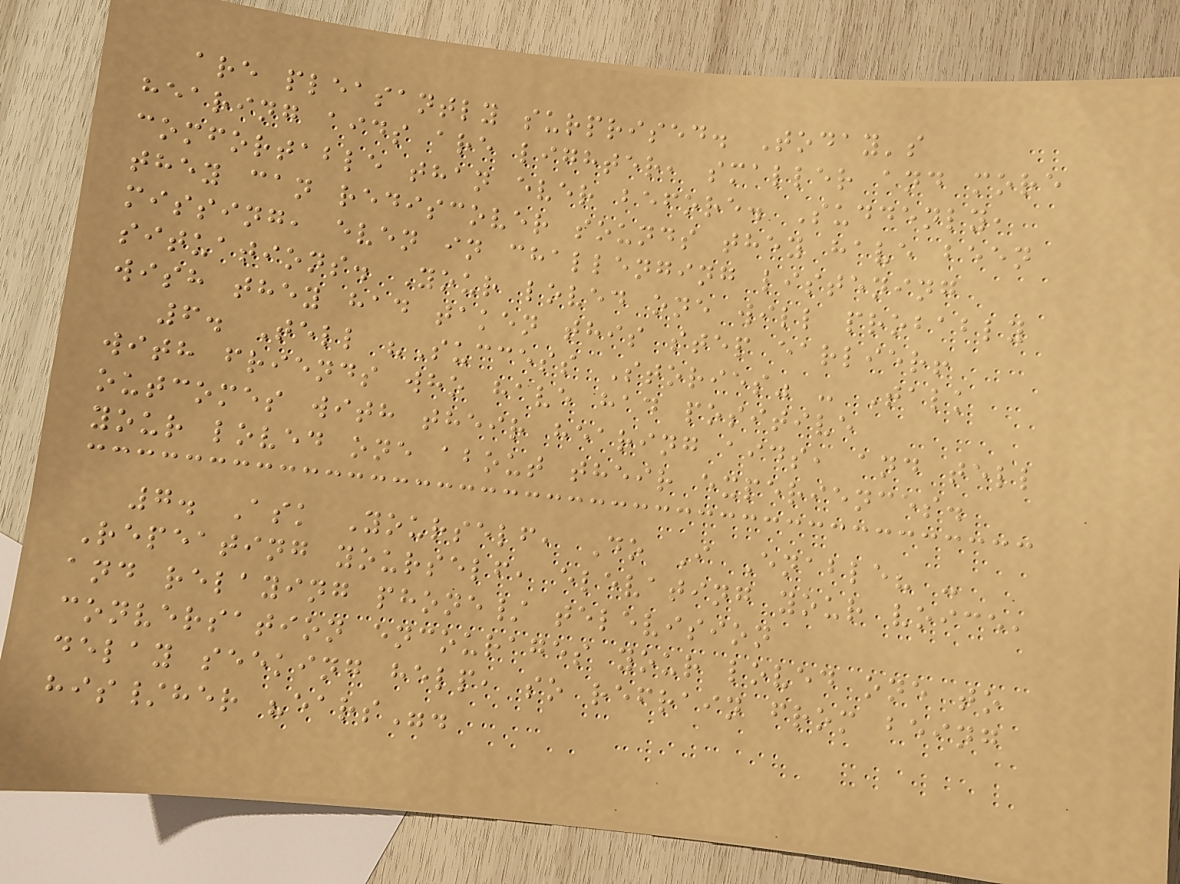are pleasantly surprised. Today's
hearing aids are lighter, smaller and more
comfortable than ever before. Suddenly,
they can rediscover sounds they have been
missing, even in challenging listening
situations. Your loved one will probably
wish they had taken this step earlier!
6. Tell "Success Stories" - Talk
with friends who have had positive
outcomes with their hearing aids, and tell
your loved one about their experiences.
7. Ask Yourself, Do I Enable? -
Repeating yourself, elevating your voice,
and relaying phone/ television
conversation encourages your loved one to
delay seeking help, so refrain from being
his/her "ears".
